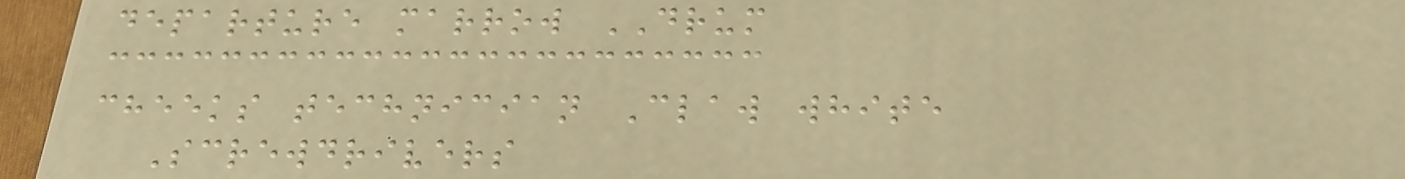departure marrow DRUM
cheeks technician Claw white
Screwdrivers
